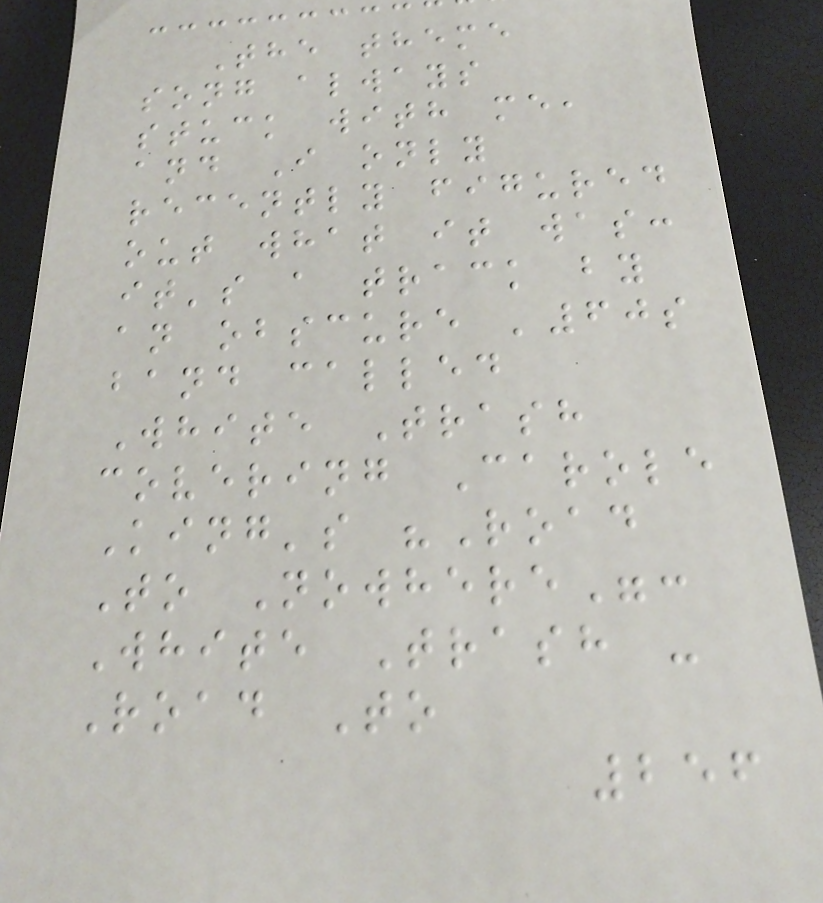The theme
song always
stuck with me,
and I only
recently figured
out what it was:
it's a track by
an obscure '60s
band called
White Trash
covering Carole
King's "Road
To Nowhere":
White Trash -
Road To
256
